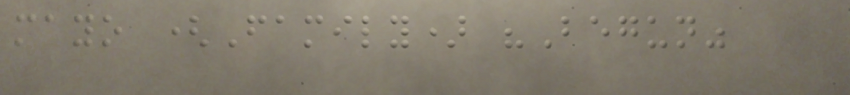mayo (Family) "Begun"
